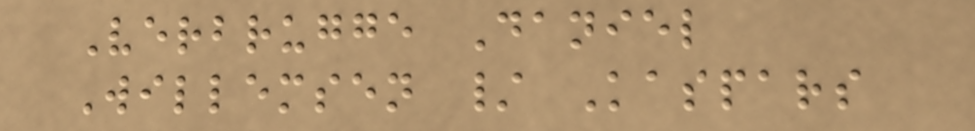Verbrugge Daniel
Willemsen / Kaspars
